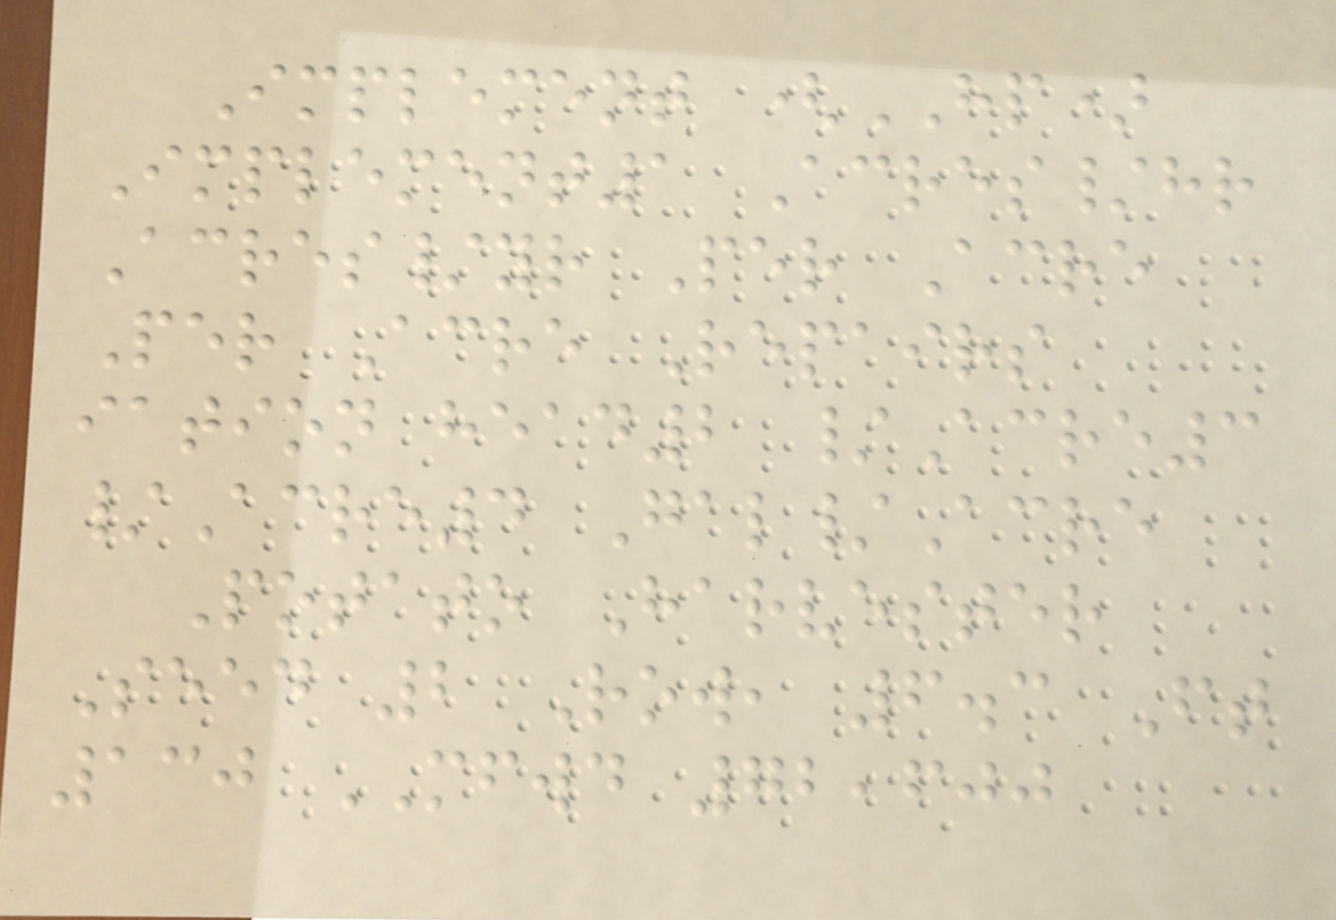Implement (HP)
Implement1 Acres/hr
Acres/yr Per Acre
Per Acre Repairs
iation head2 /Acre3
/Acre4 Gal/Acre
Potato Harvester
Seed 2 Row, 6.3 Ft
130 MFWD 72,600
